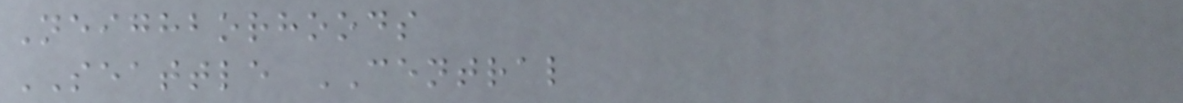Neighborhoods
SEATTLE CENTRAL
